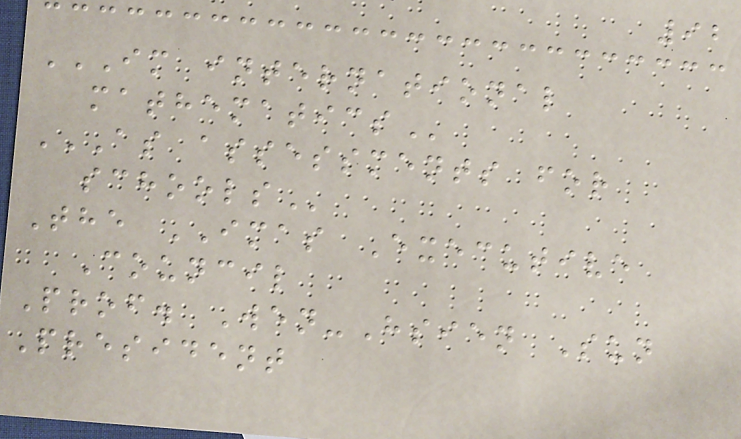92
IM INTERNATIONAL
MATHEMATICS
AS ASSESSMENTS FOR
SCHOOLS
The IMAS Executive
Council
Prof. Wen-Hsien Sun
President
